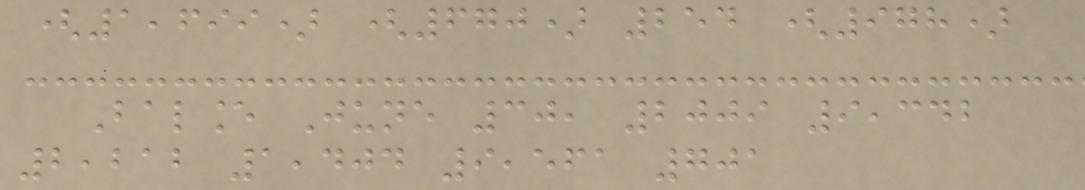(1,699) (670) 254 (978)
Balance June 30, 2009 9,342
2,212 1,404 9,561 701
